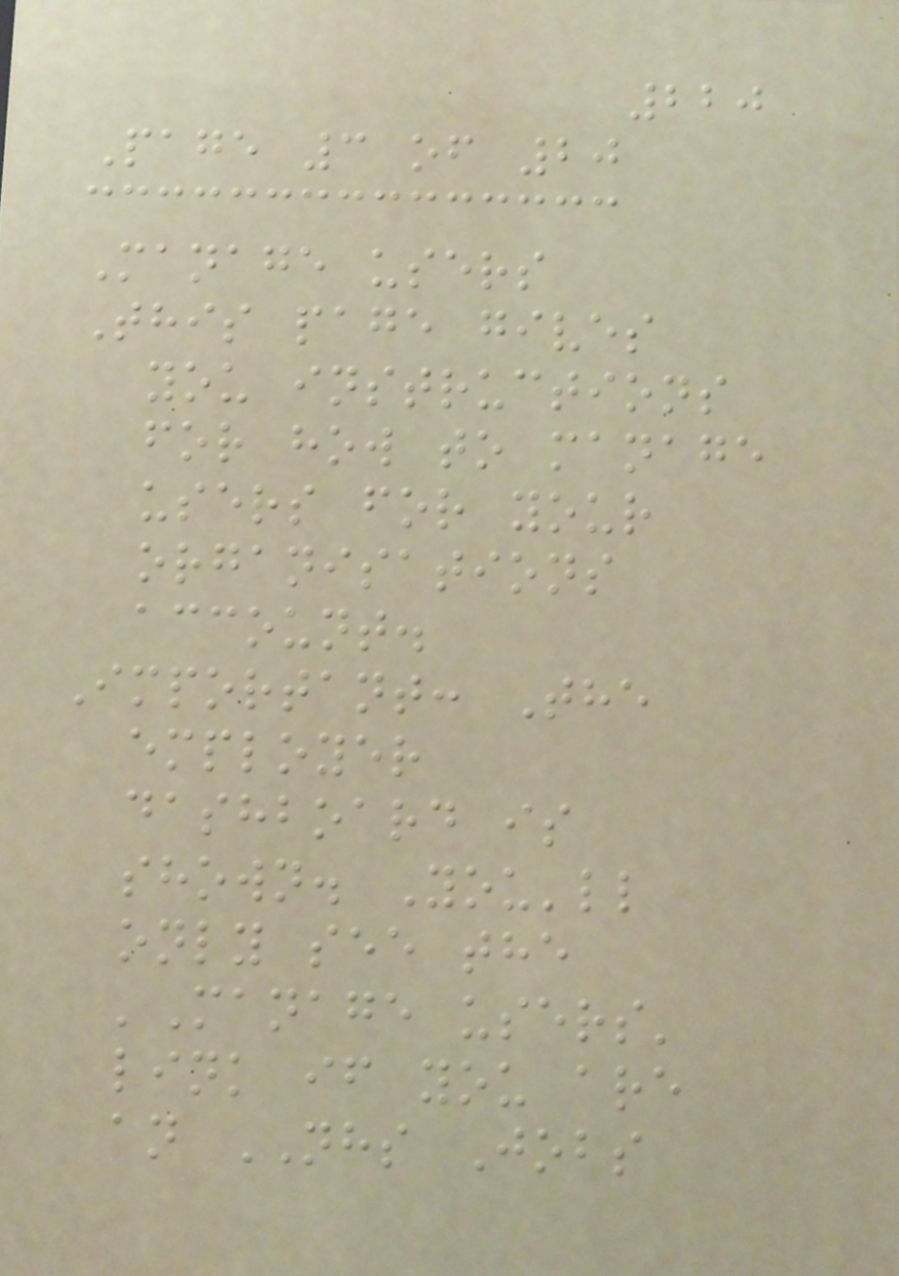220
Page 3 of 20
Manage users
This page gives
you instructions
for how to manage
users for your
organisations
account.
Important: The
employer
dashboard is
shown. You'll
only see the
'Manage users'
link if you are
an NHS Jobs
